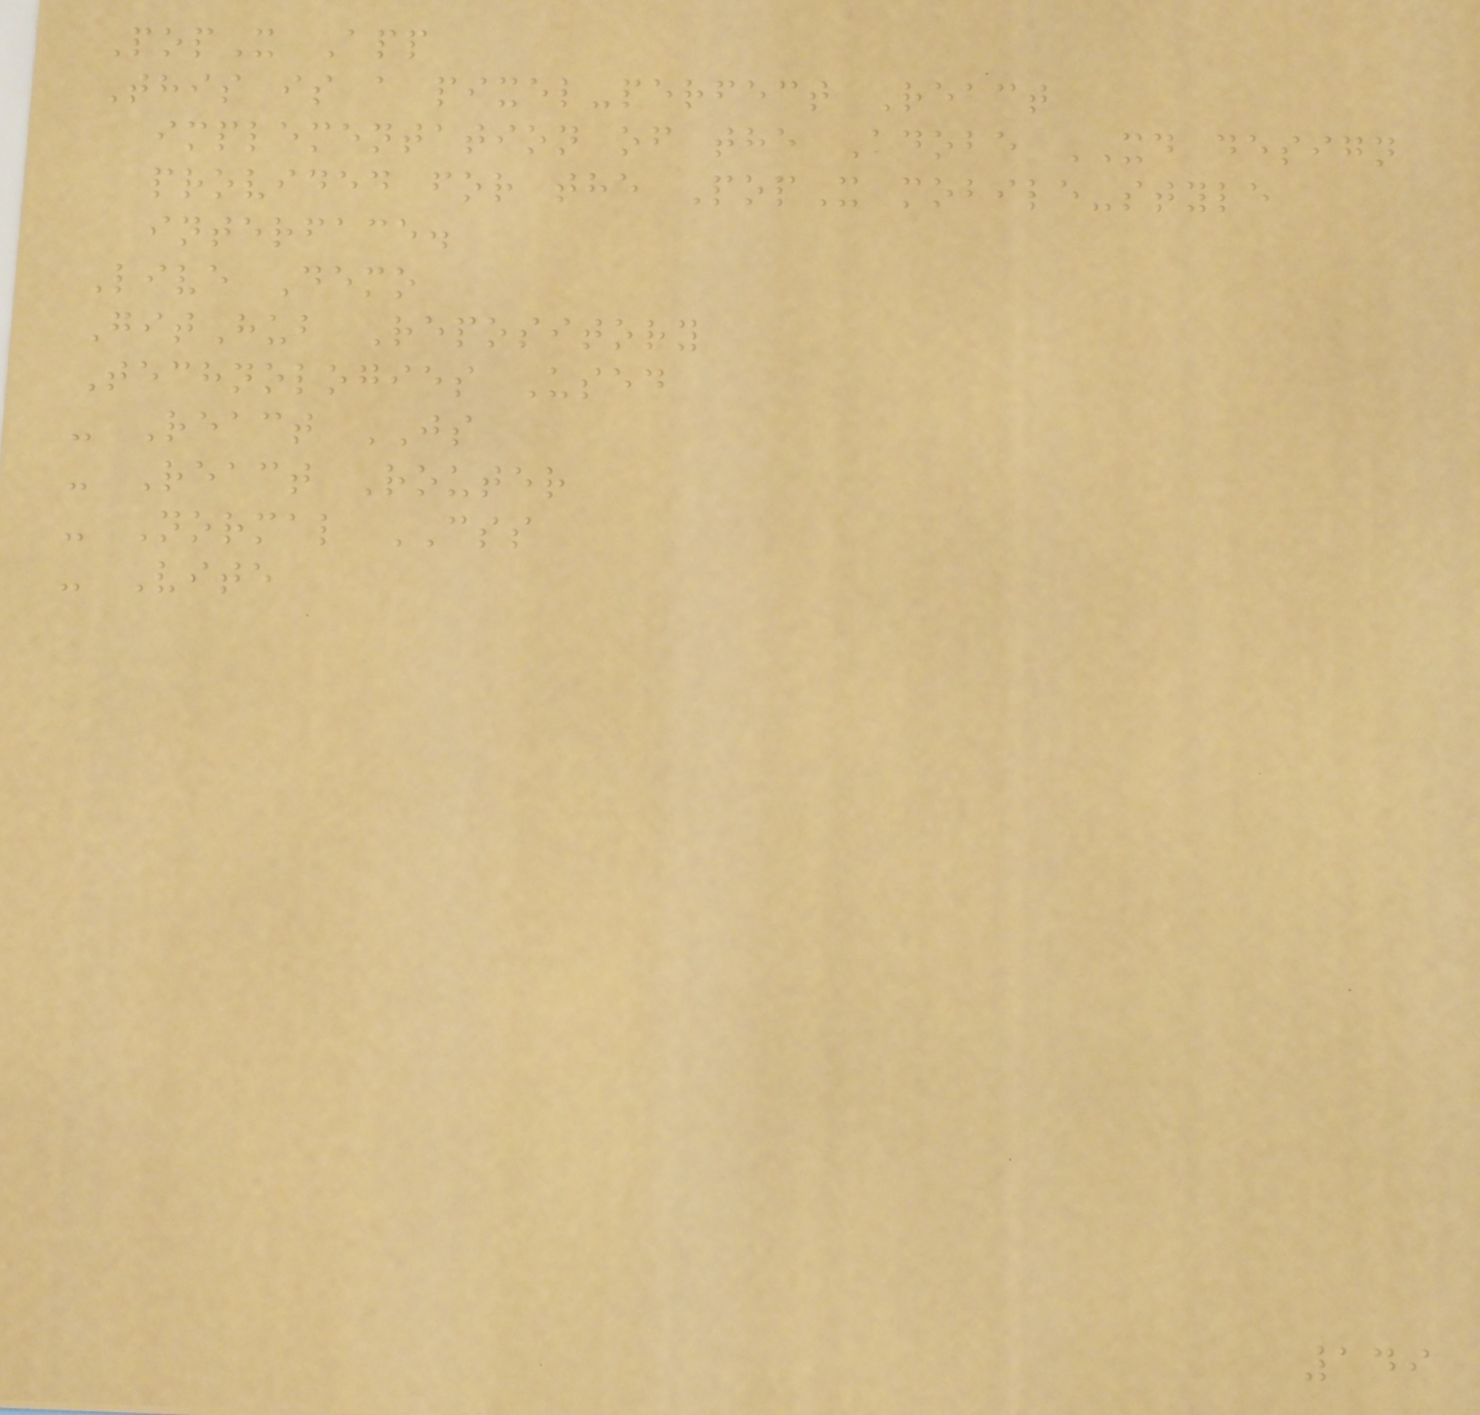PopX App
This is a pixel-perfect React
implementation of the Adobe XD design
provided for the PopX mobile-style
interface.
Live Demo
GitHub Repository
Technologies Used
- React JS
- React Router
- Normal CSS
- Vite
149
